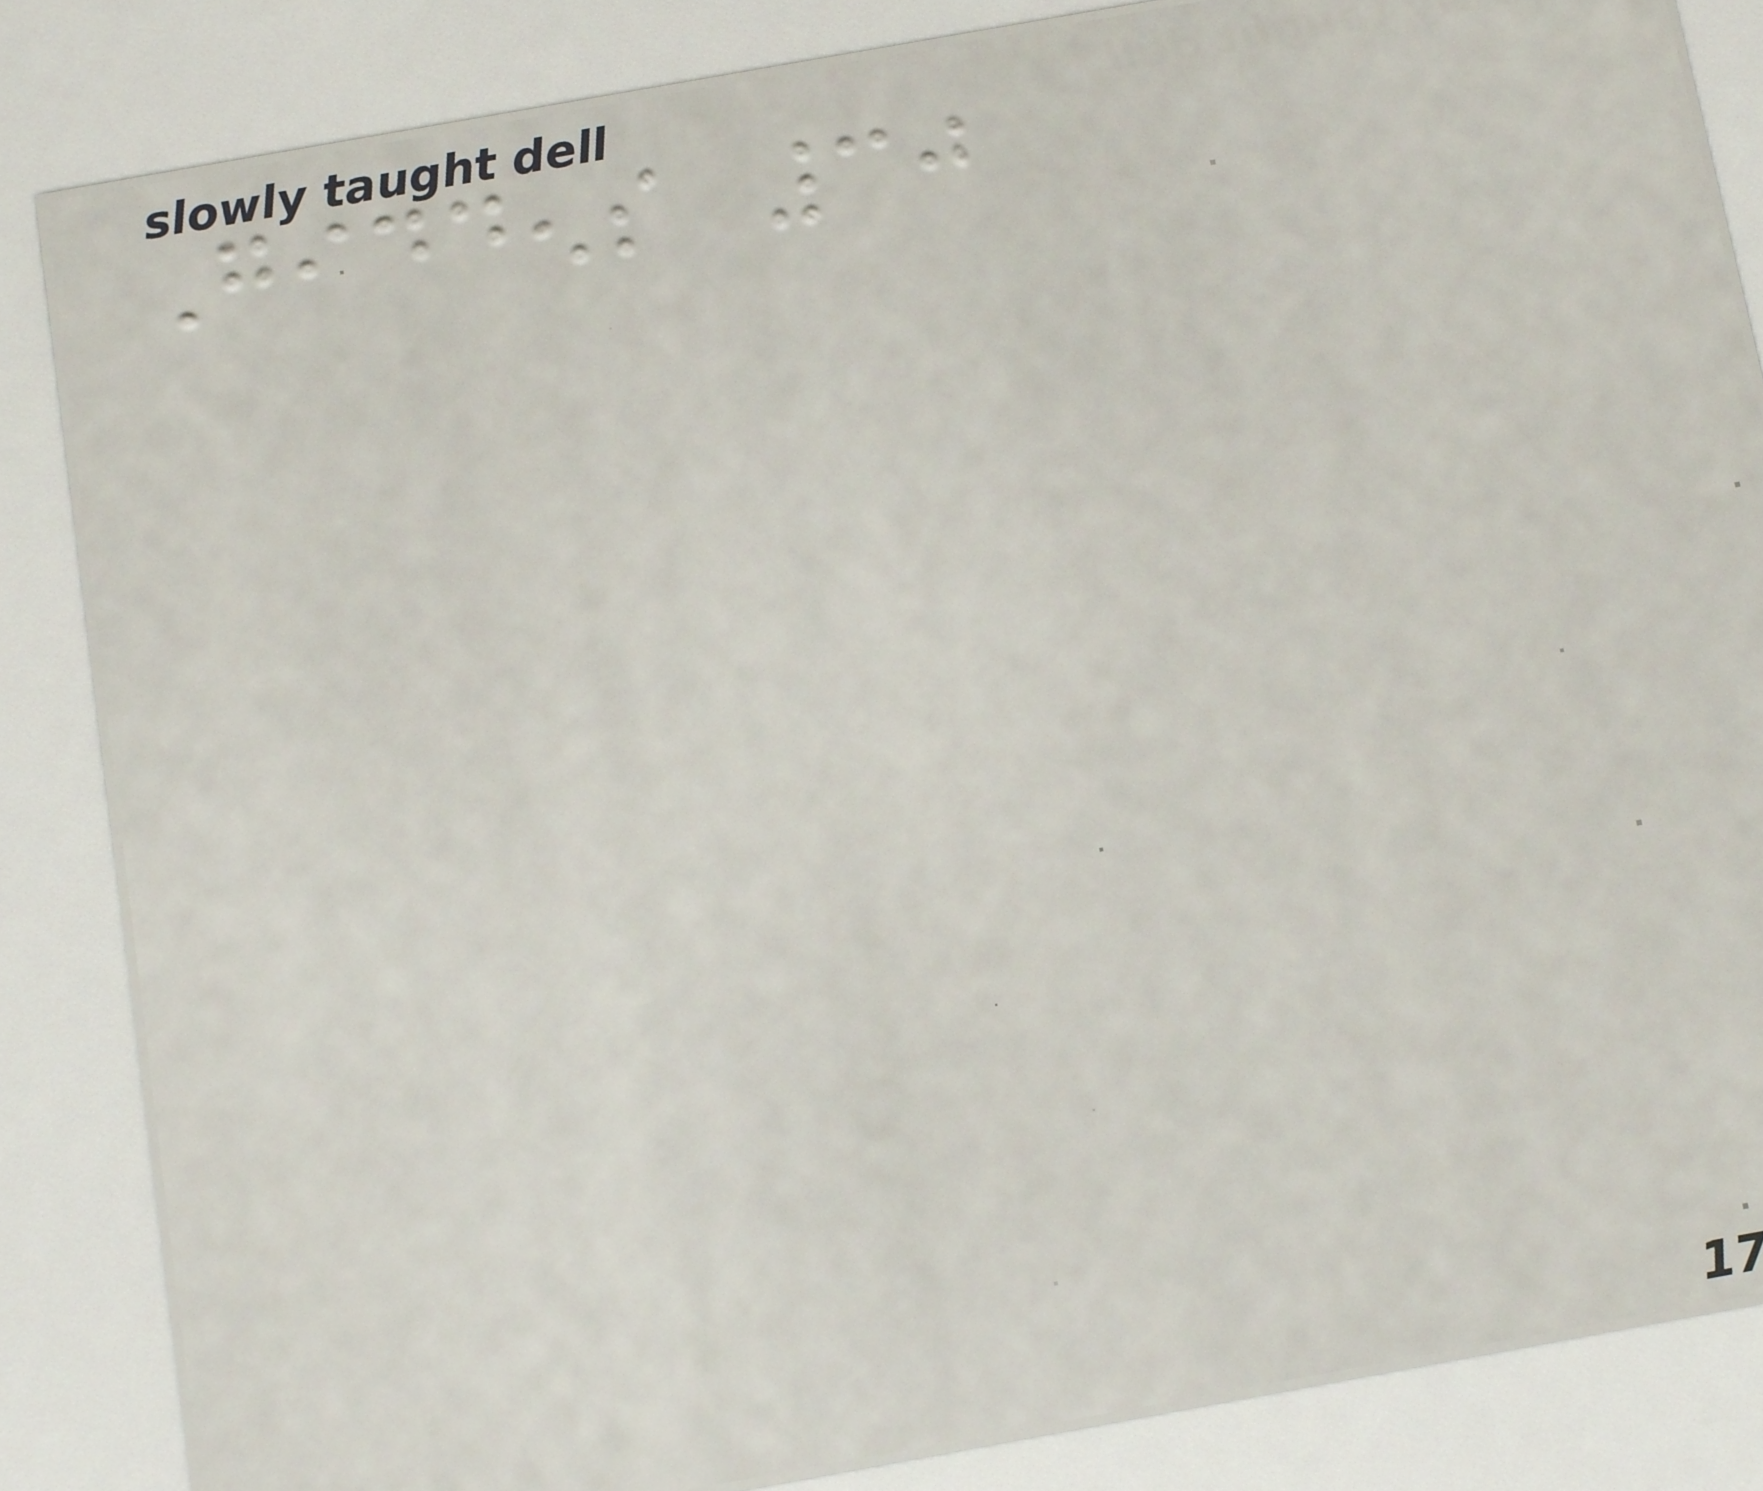Giddens 30
